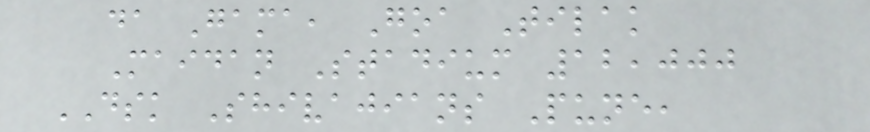da Gama, Goa Tilak
Maidan Stadium 12,000
DSK Shivajians Pune,
